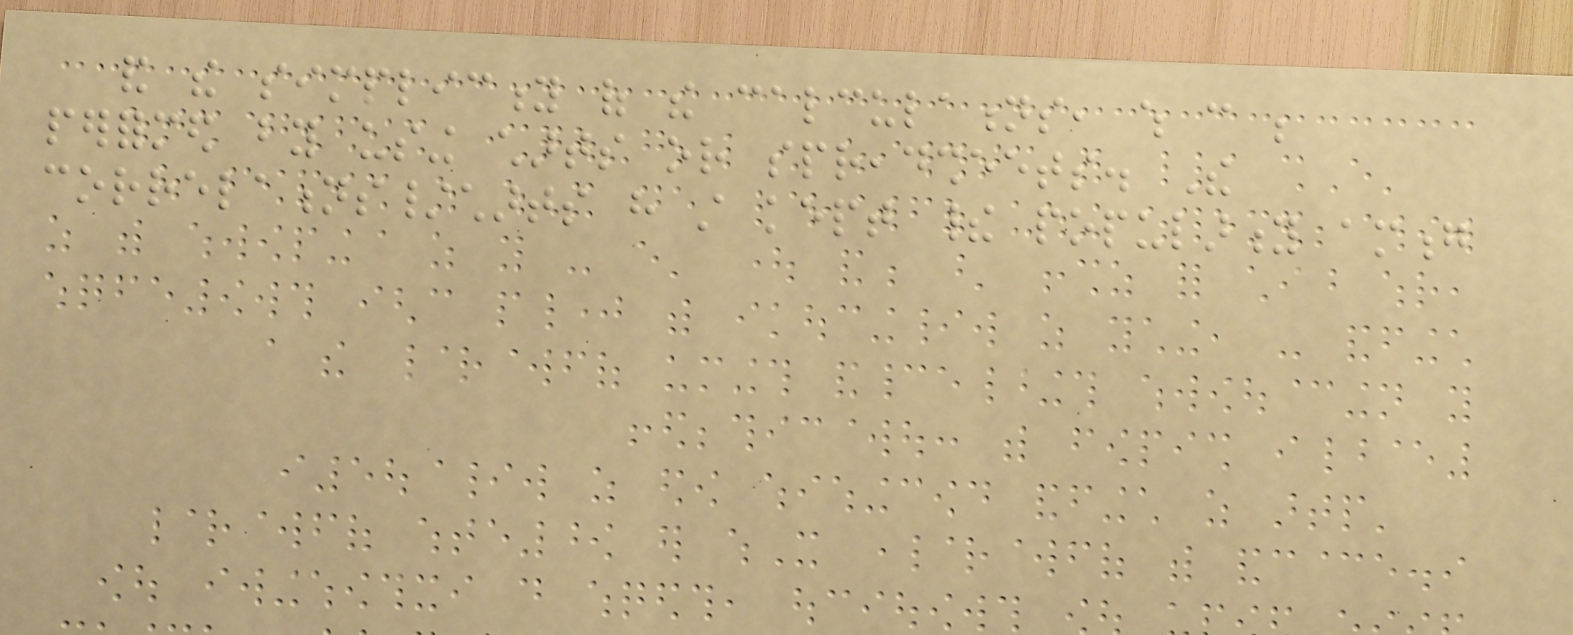and the simplicity of the calculations, which can be
performed by using charts or spreadsheets. The
correlations/charts have still kept their popularity among
